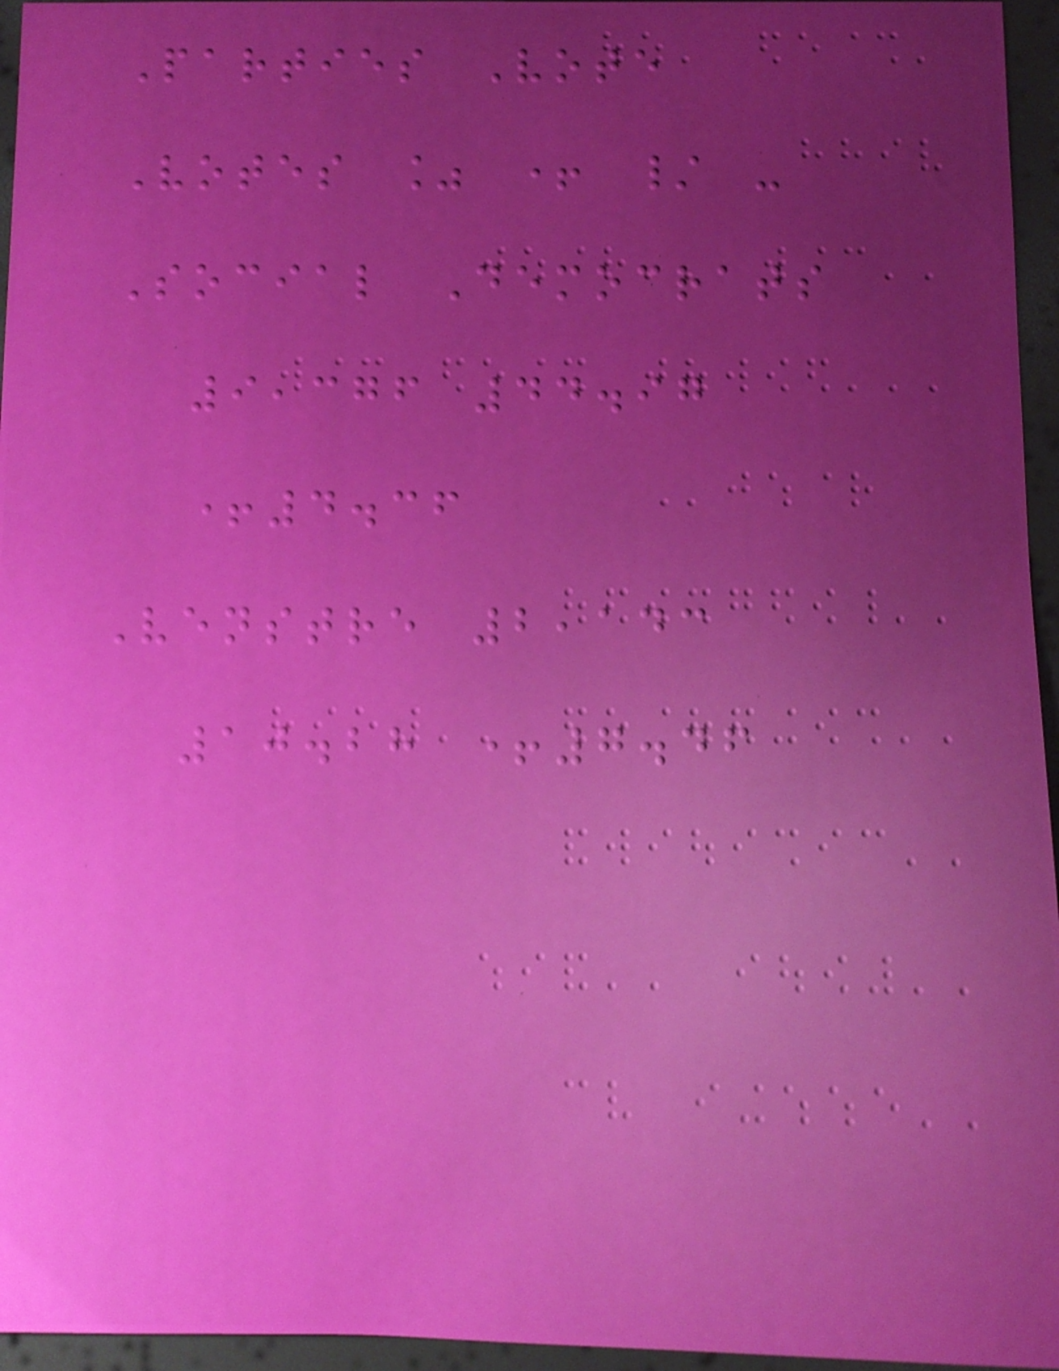Parties Vote
Votes % + / -
Social Democrats
9,376 44.97
+4.36
Venstre 2,143
10.28 +7.46
